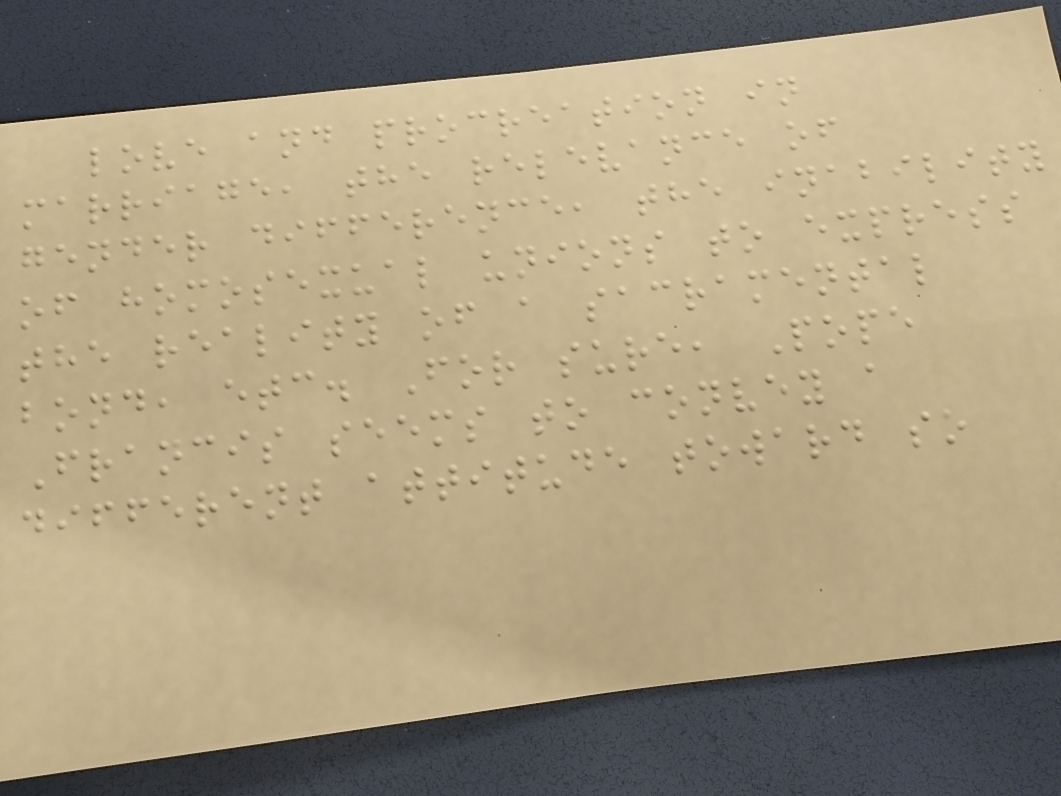love and procreation in
marriage, the relevance of
gender difference, the inability
of homosexual unions to express
the reality of a sacramental
bond, etc. For sure, Pope
Francis seems to convey a
different attitude toward so
